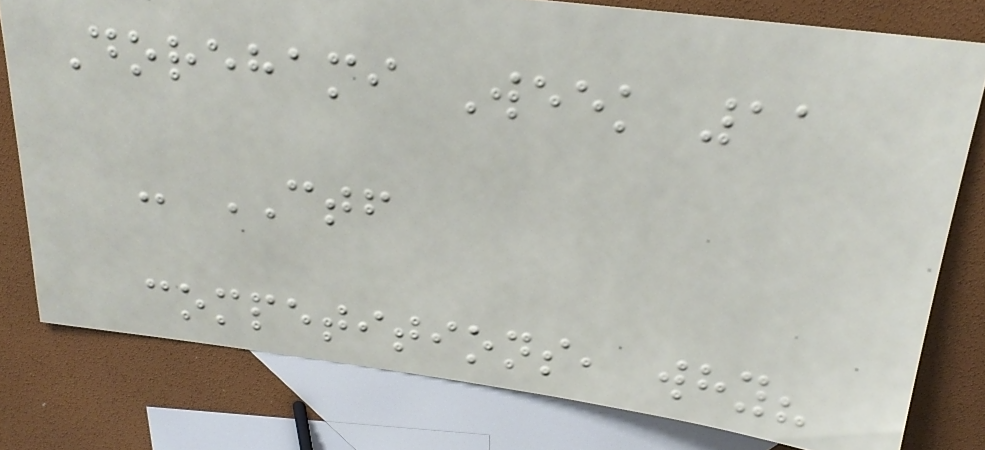Dorehami Week 11
- CTF
competitions, why?
